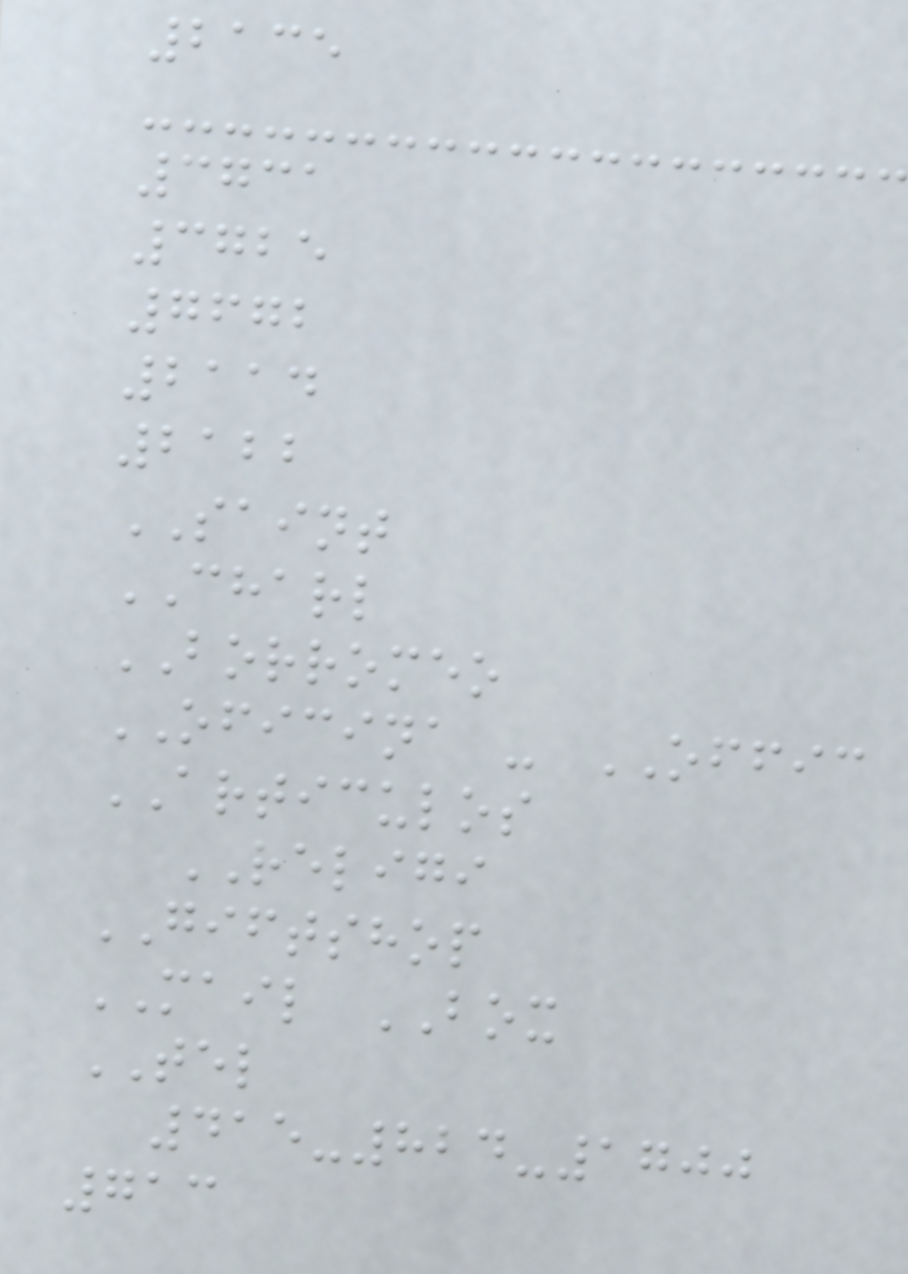2135
3731
3725
7672
2114
2122
SAINT
CHARL
BORROMEO
OFICINA - OFFIC
ARTICULOS
RELIGI
GIFTSHOP
MAIL BOX
TEL
415-824-1700
713
